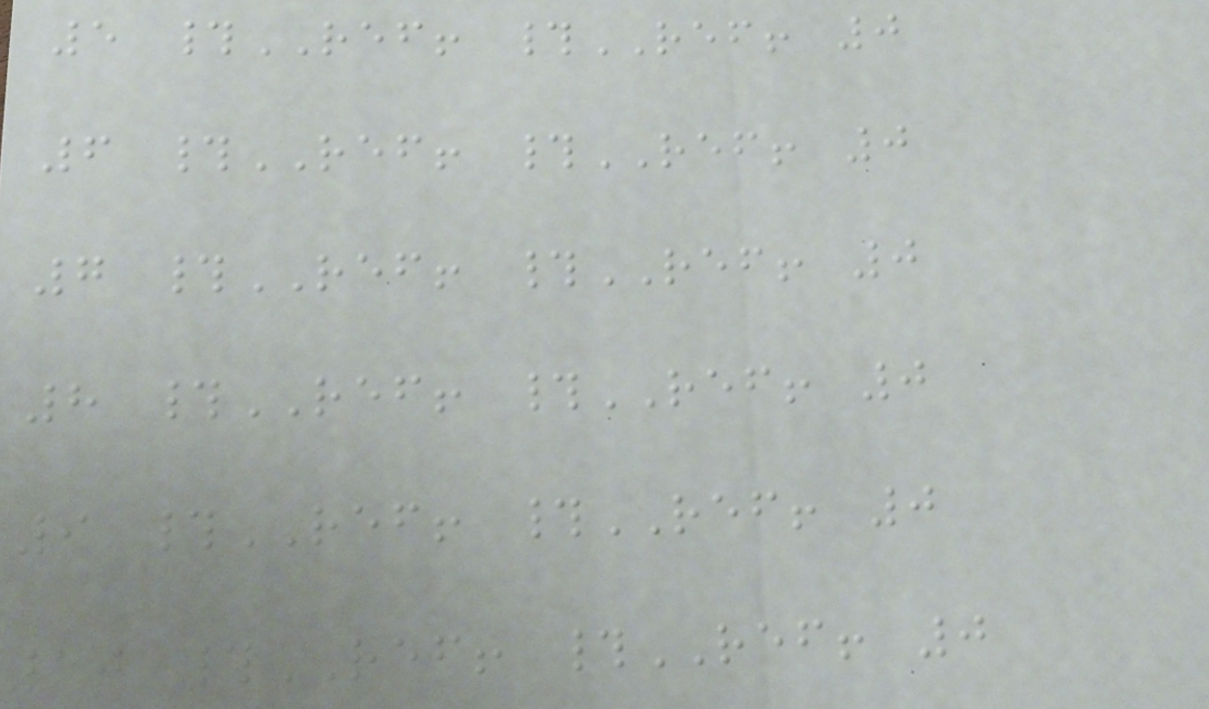5 #REF! #REF! 0
6 #REF! #REF! 0
7 #REF! #REF! 0
8 #REF! #REF! 0
9 #REF! #REF! 0
10 #REF! #REF! 0
